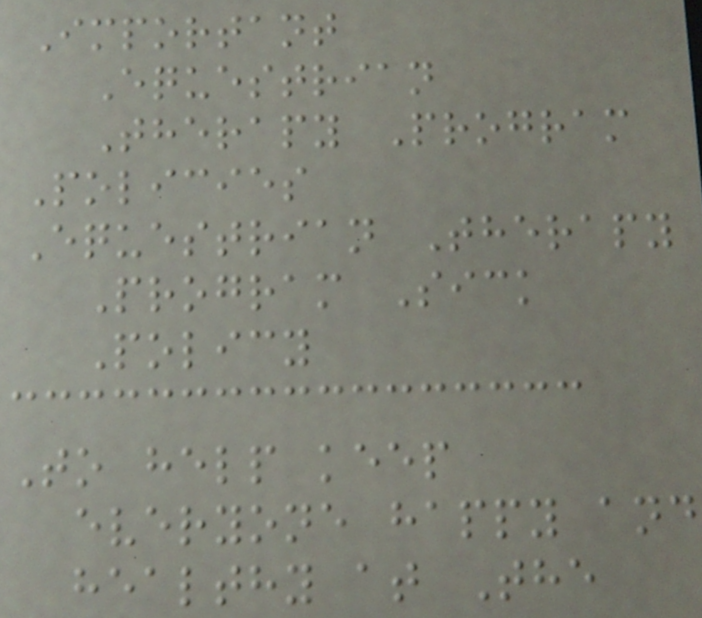Important
Equestrian
Therapy Program
Policies
Equestrian Therapy
Program Sick
Policy
To help keep
everyone happy and
healthy at The
